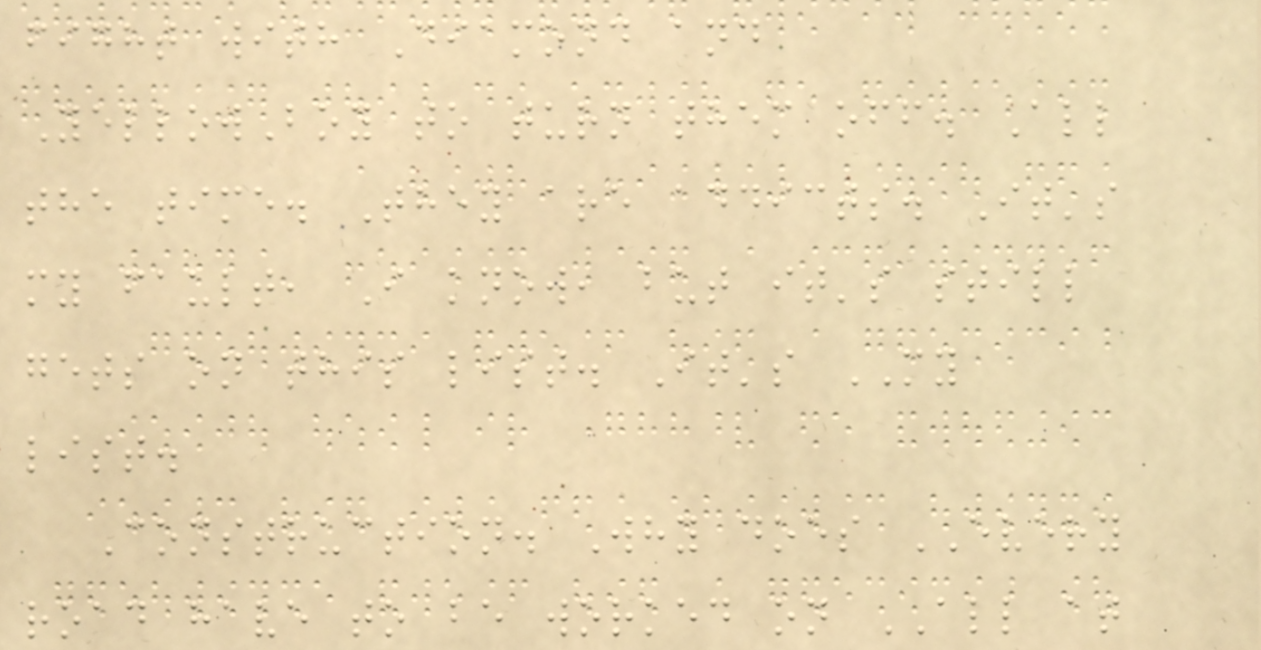fight with Diamond and
YellowBoy to turn them off. All
the time. They are addicts. It's
my fault, I know, but it's still
gets on this list. It's MY
list.
Construction. Why does EVERY
road have to be worked on ALL at
